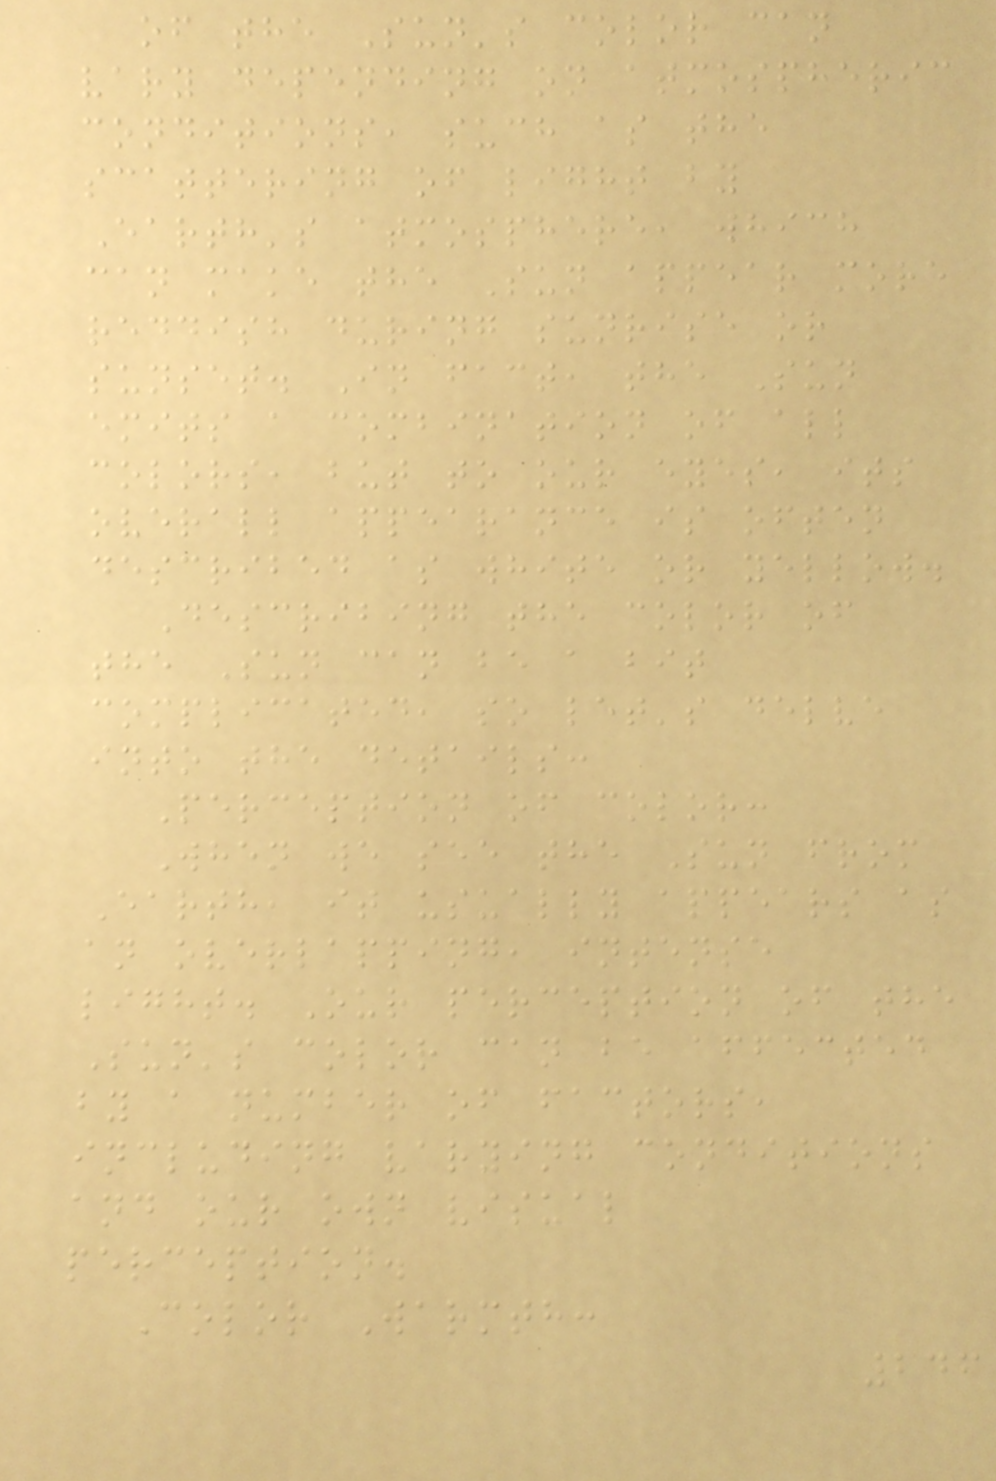of the Sun's color can
vary depending on atmospheric
conditions, such as the
scattering of light by
Earth's atmosphere, which
can make the Sun appear more
reddish during sunrise or
sunset. In fact, the Sun
emits a combination of all
colors, but to our eyes, its
overall appearance is often
described as white or yellow.
Describing the color of
the Sun can be a bit
complicated, so let's delve
into the details:
Perception of color:
When we see the Sun from
Earth, it usually appears as
an overlapping, intense
light. Our perception of the
Sun's color can be affected
by a number of factors,
including varying conditions
and our own visual
perception.
Color Warmth:
246
